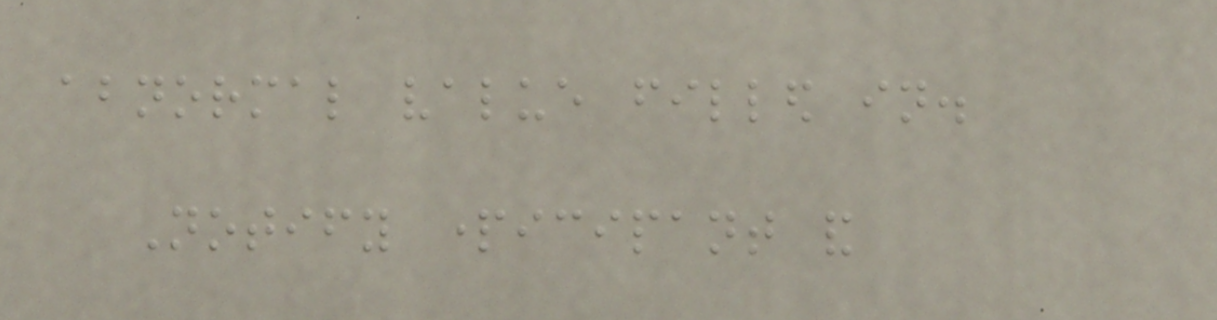abnormal value filled in.
Notify participant and
